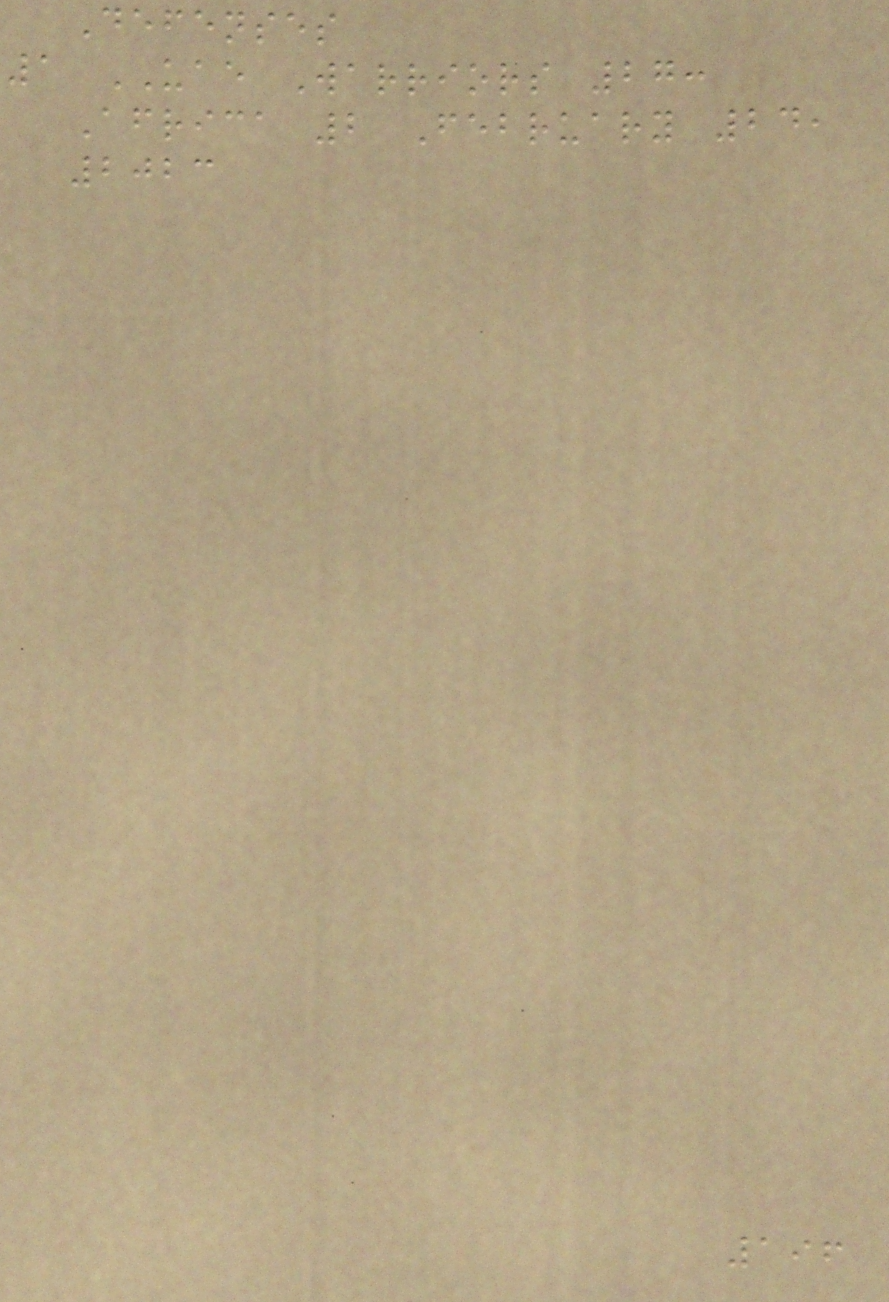Defenses
1 UAE Warriors 27:
Africa 2 February 24,
2023
196
